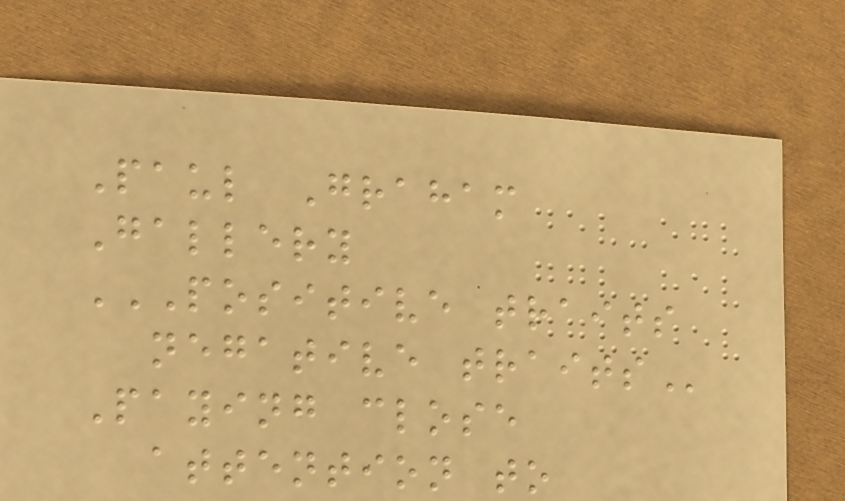Paul Graham
Gallery
POSITIVE TRAITS
NEGATIVE TRAITS
Paying close
attention to
